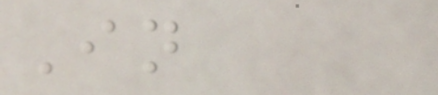In
